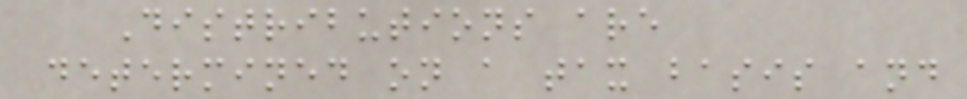Distributions are
determined on a tax basis and
